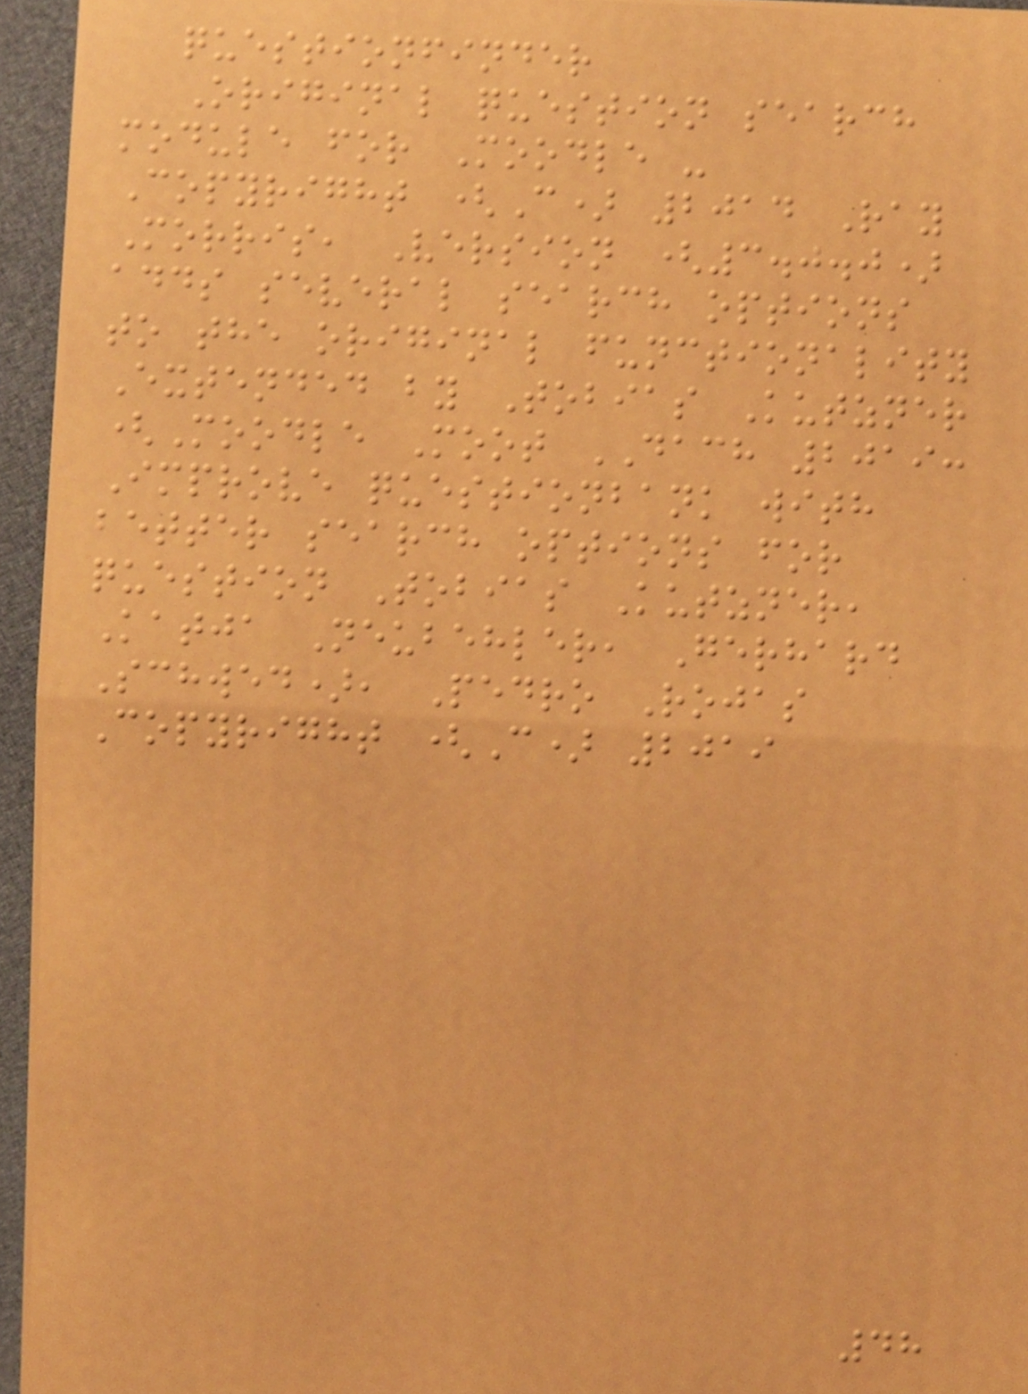questionfinder
Original question search
module for Moodle -
Copyright (C) 2014 Ray
Morris, Version (3.0.0)
adds several search options
to the original functionality
Extended by Tobias Kutzner
(Moodle Moot DACH 2019:
Improve questionbank with
better search options for
question Tobias Kutzner,
Katja Neubehler, Gerhard
Schwed), Pedro Rojas
Copyright (C) 2019
48
